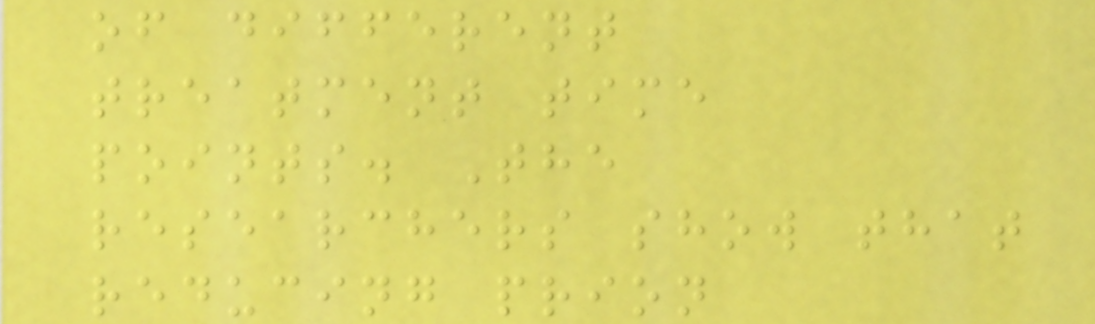of different
treatment time
points. The
researchers show that
reducing prion
